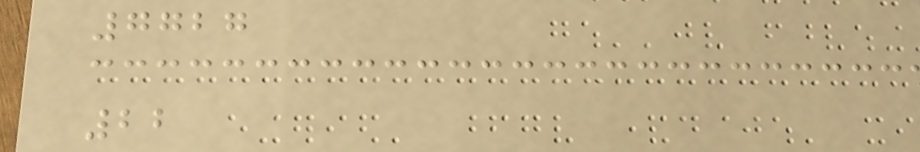7727
22
